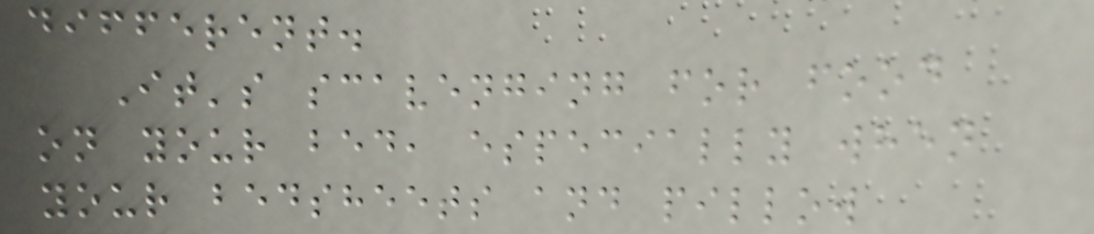different.
It's scavenging for food
on your bed, especially when
your bedsheets and pillow
